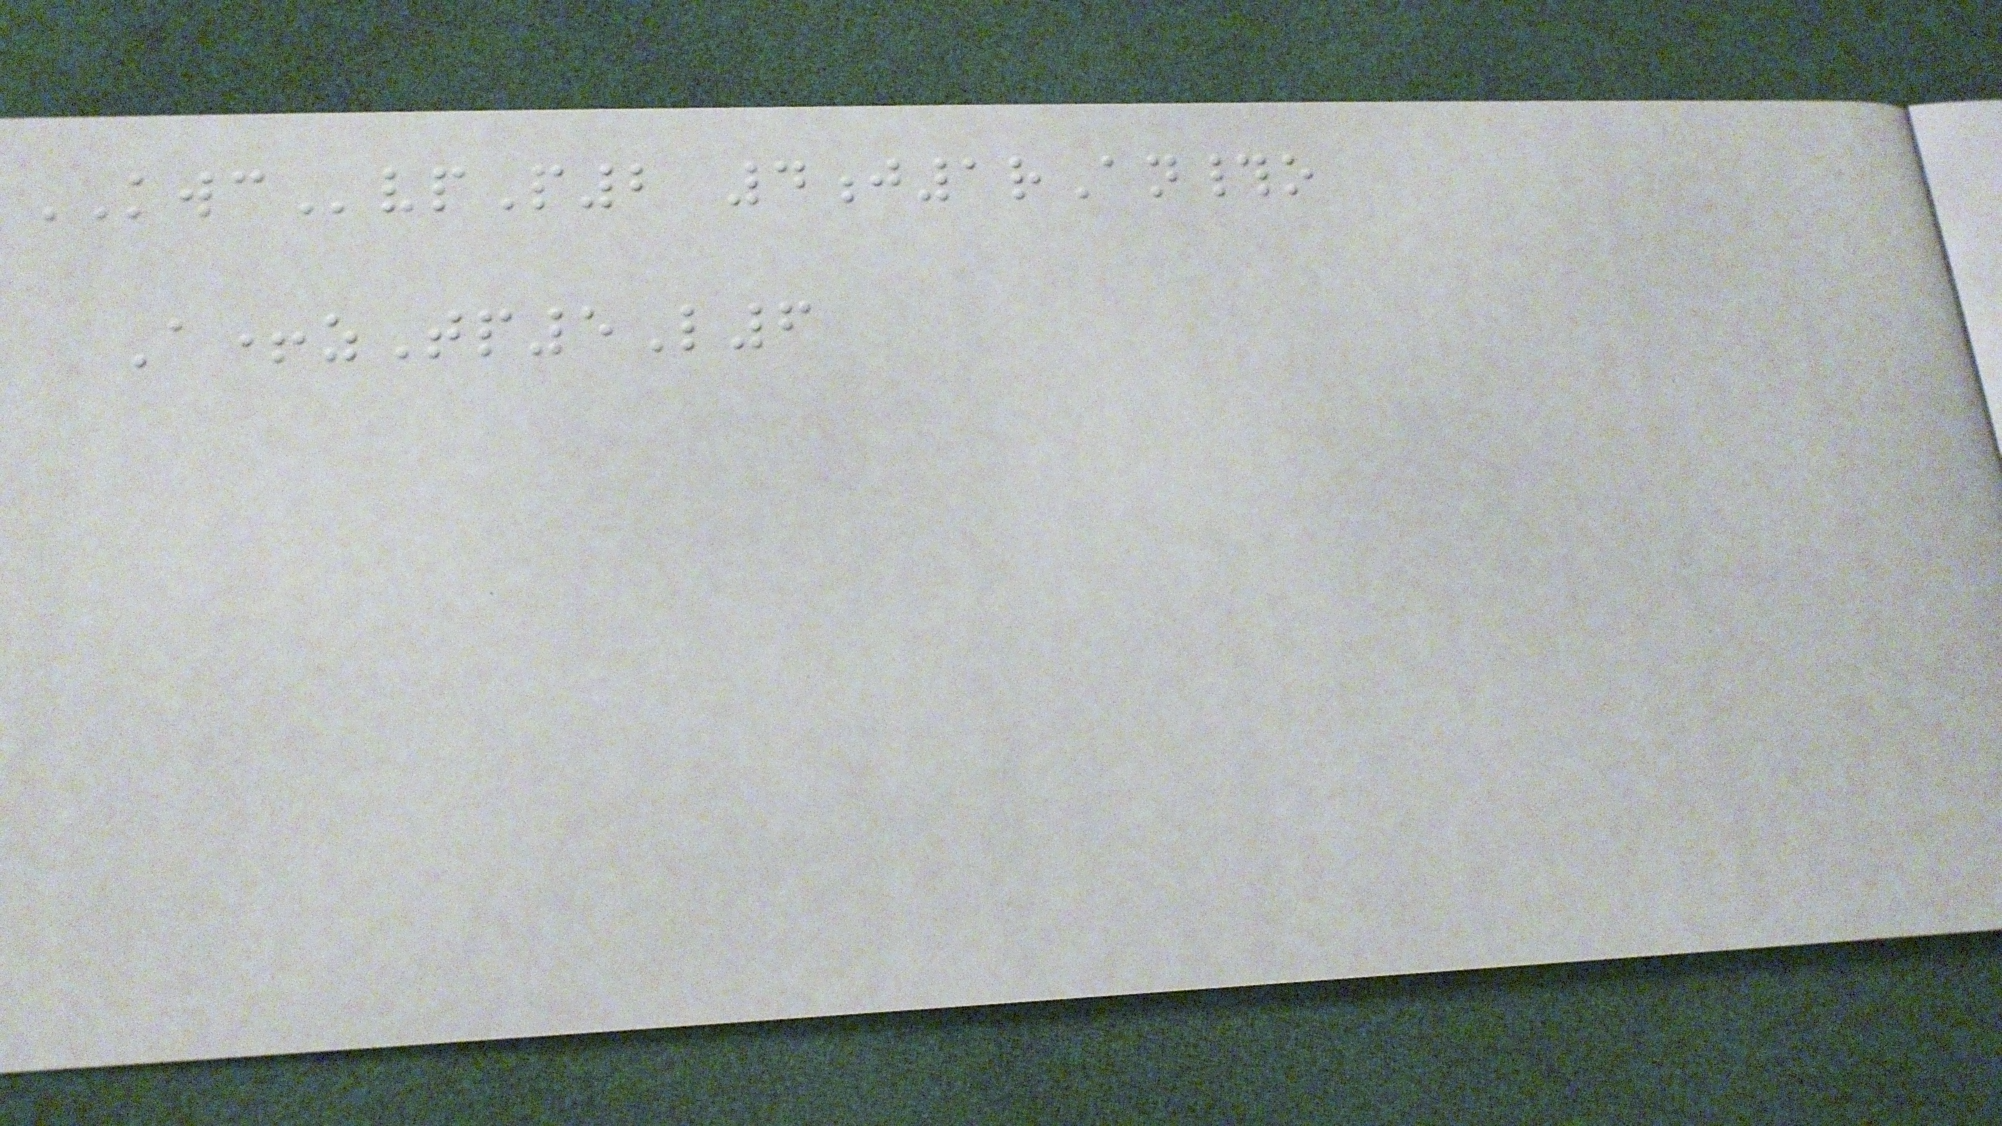KWCvpP2 4j1rAn#o
A+zTp5L6
